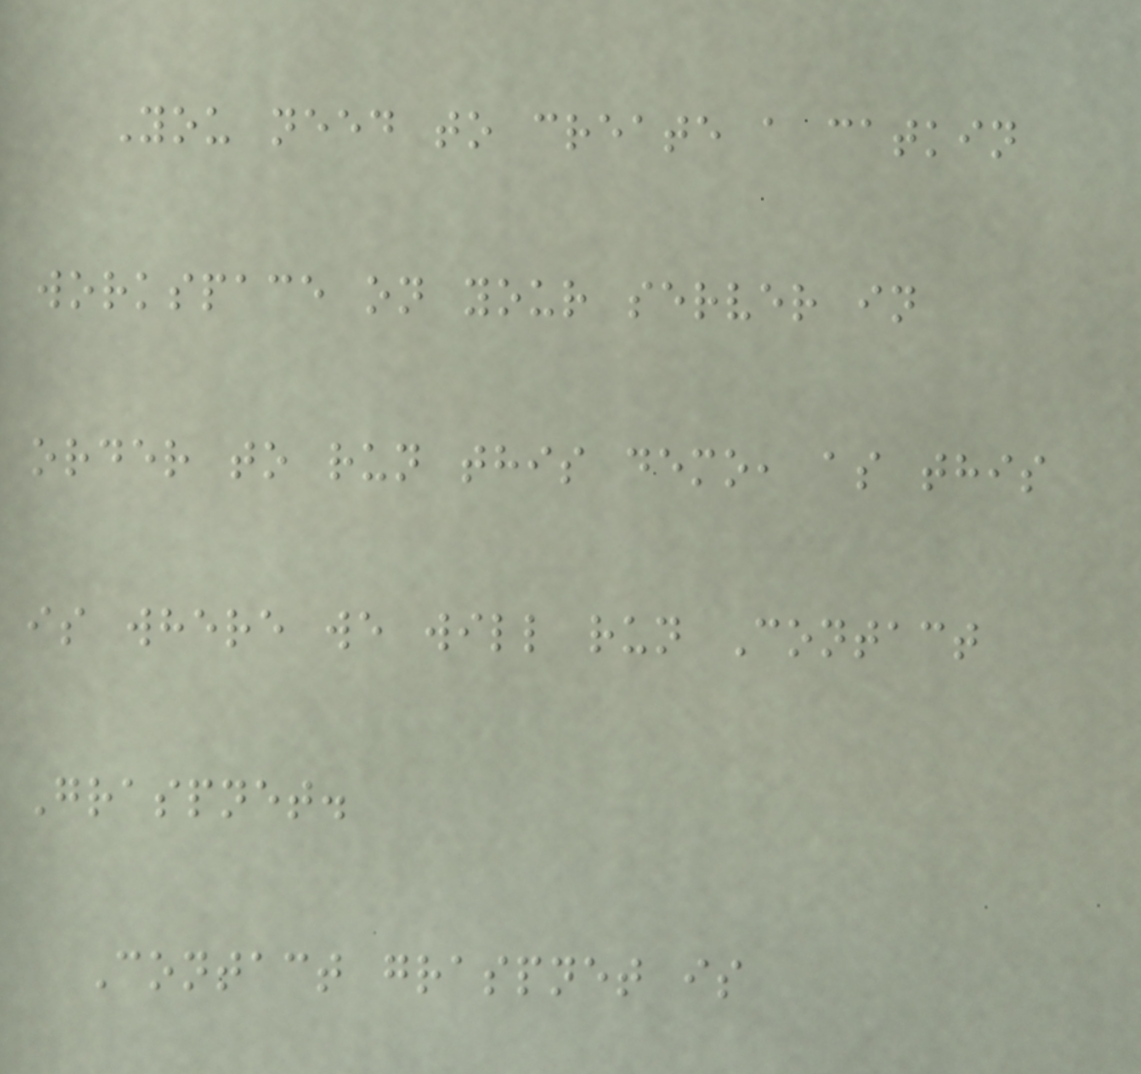You need to create a catkin
workspace on your server in
order to run this demo, as this
is where we will run Contact
Graspnet.
Contact graspnet is
